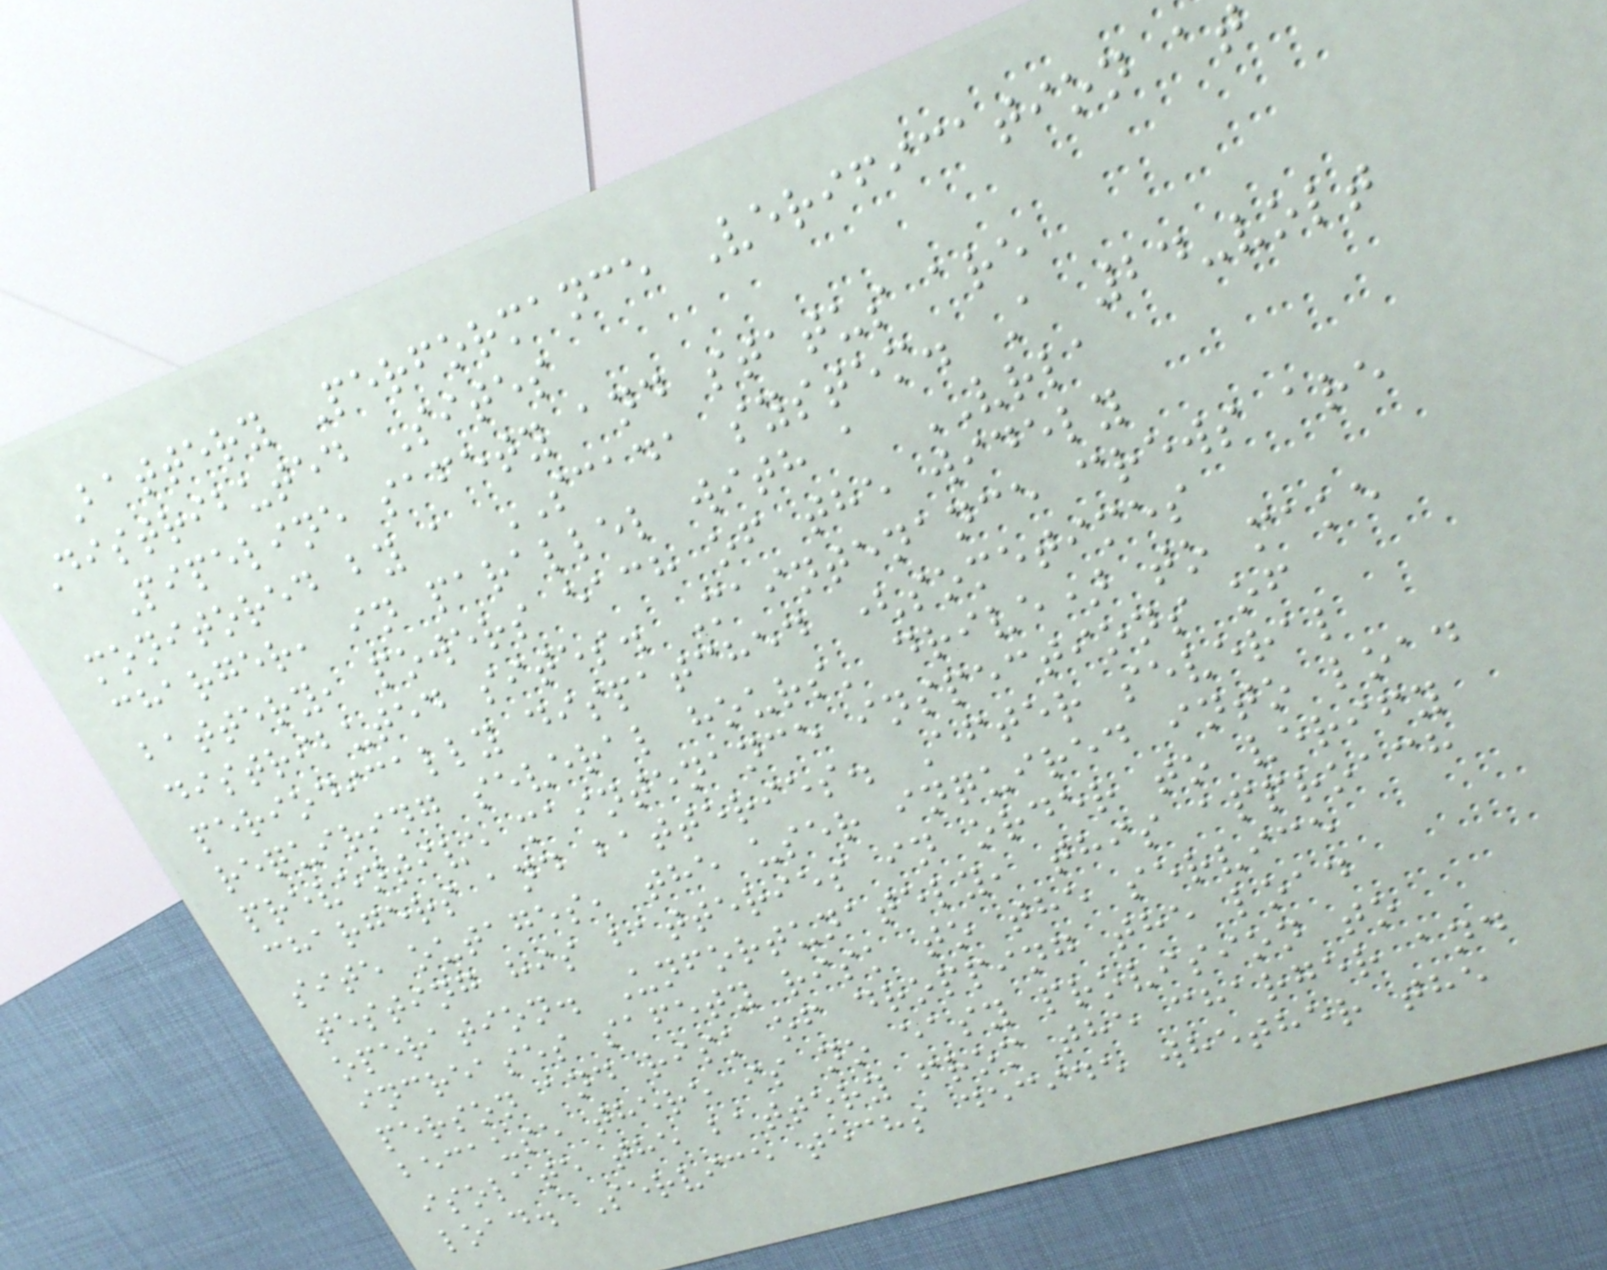Battery Performance Verification at
Distributed Sites
Pipeline safety and status are
monitored by a SCADA system. A 24-volt
charger, in parallel with a VRLA
battery, powers each of the widely
distributed sites. Maintenance crews are
periodically dispatched (sometimes
requiring several hours' drive) to make
preventive maintenance inspections of
chargers and batteries. After several
site outages, the user inquired into load
testing his batteries in order to verify
operation. Unfortunately, this approach
increases safety risk to the service
person and risk of dropping the load
because there is no easy provision to
isolate the battery from the charger and
load. Service techs decide whether the
